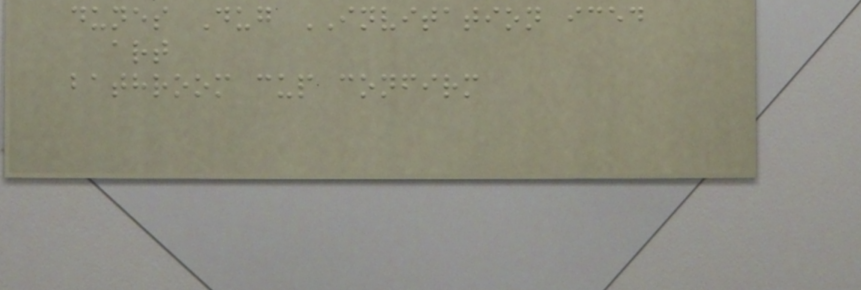dunes Dug INVITATION iced
art
bathroom cup confirm
